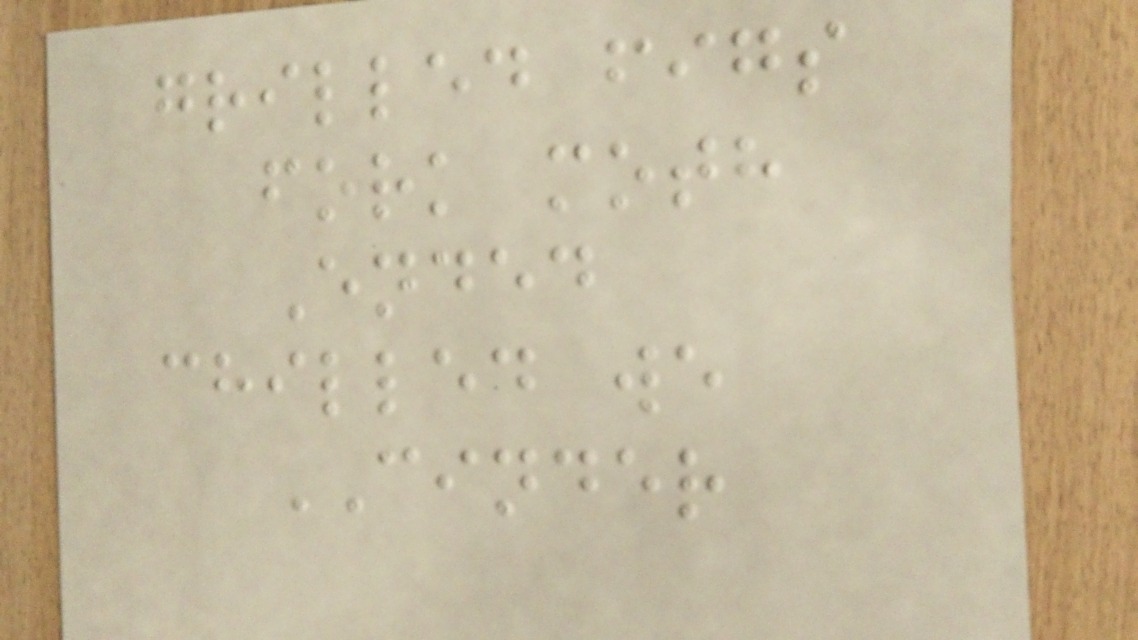grilled figs
fork moth
Ended
chilled we
CINDER
